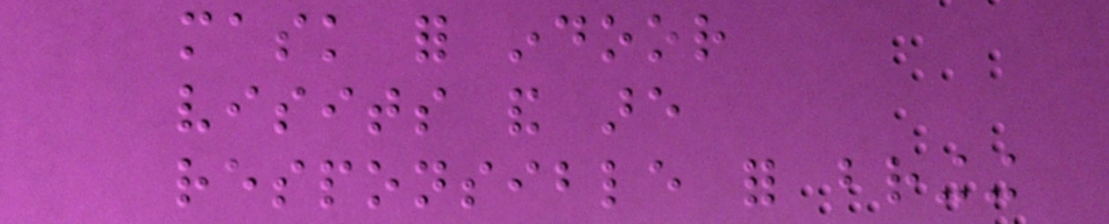mask for indoor
visits and are
responsible for bringing
